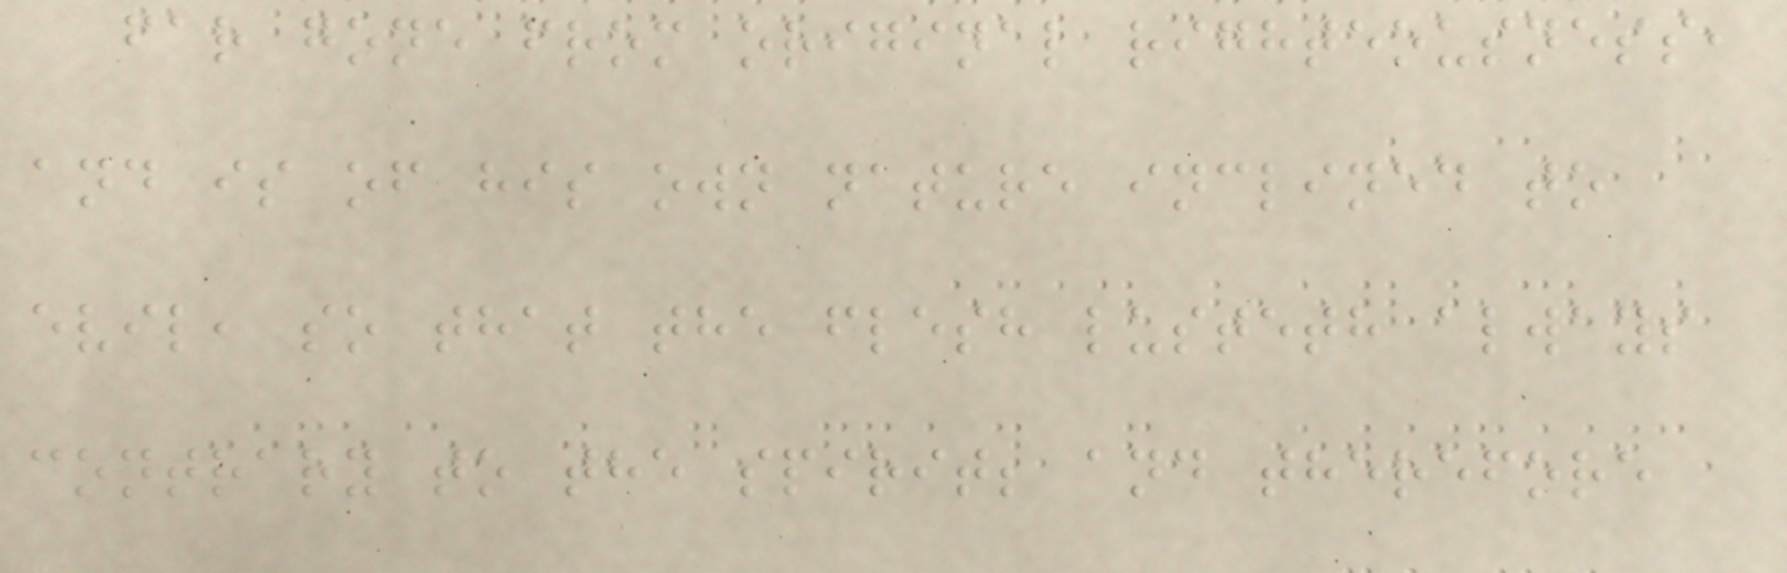far gone from original righteousness,
and is of his own nature inclined to
evil, so that the flesh lusteth always
contrary to the spirit; and therefore
